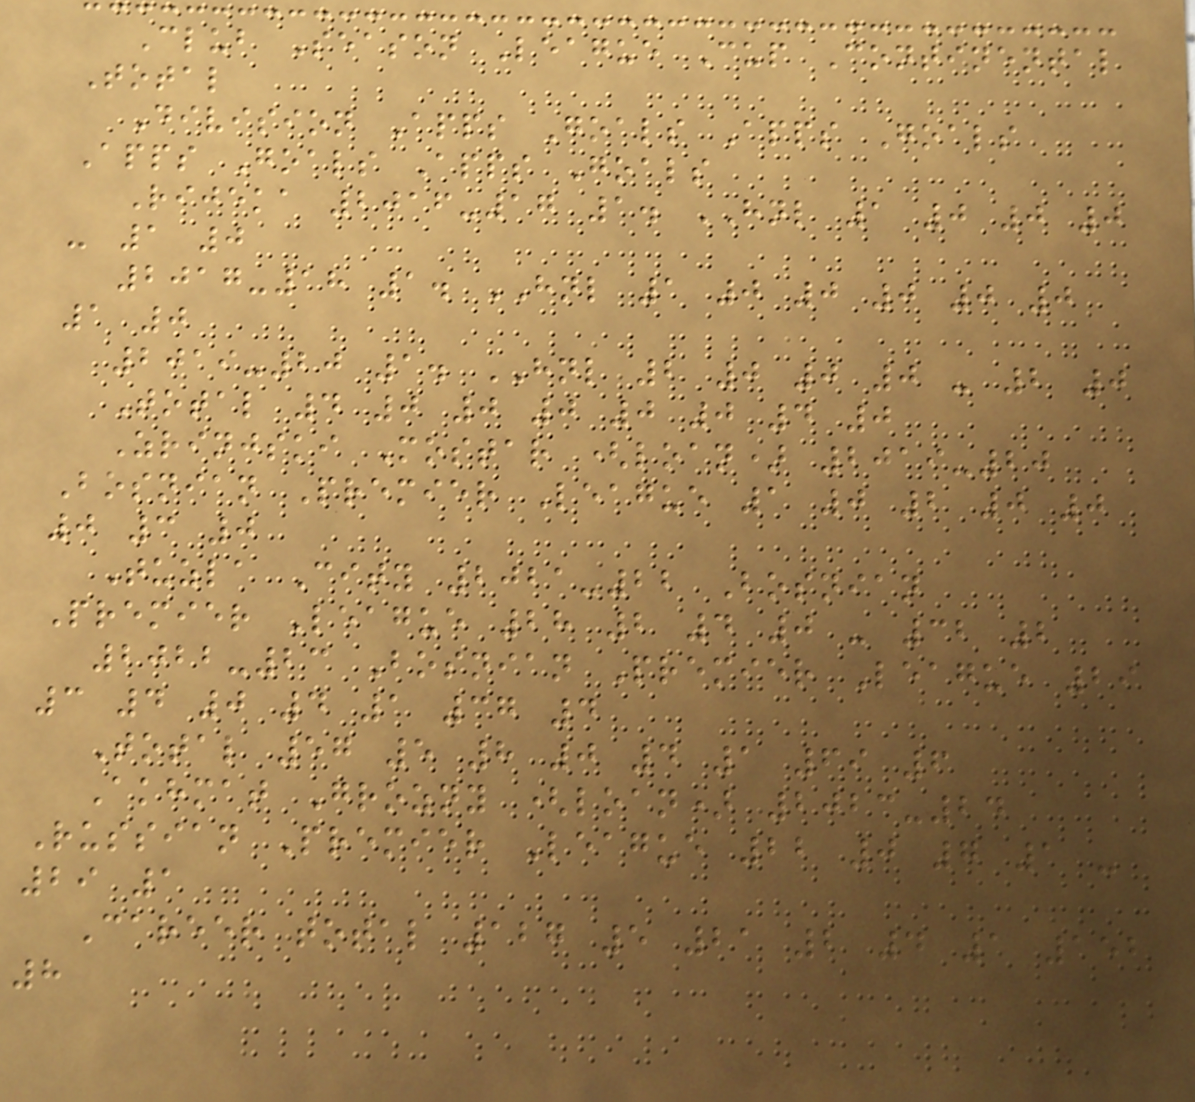Club Season League Cup Continental
Total
Division Apps Goals Apps Goals
Apps Goals Apps Goals
Rijeka 2016-17 1. HNL 1 0 0 0
- 1 0
2017-18 1. HNL 1 0 0 0 0 0
1 0
2019-20 1. HNL 2 0 0 0 - 2 0
Total 4 0 0 0 0 0 4 0
Zrinjski Mostar (loan) 2019-20
Bosnian Premier League 1 0 2 0 0
0 3 0
Tuzla City 2021-22 Bosnian
Premier League 28 2 4 0 - 32 2
2022-23 Bosnian Premier League 29
3 4 0 4 1 37 4
Total 57 5 8 0 4 1 69 6
Akhmat Grozny (loan) 2023-24
Russian Premier League 22 0 7 1 -
29 1
Career total 127 5 21 2 4 1 152
8
